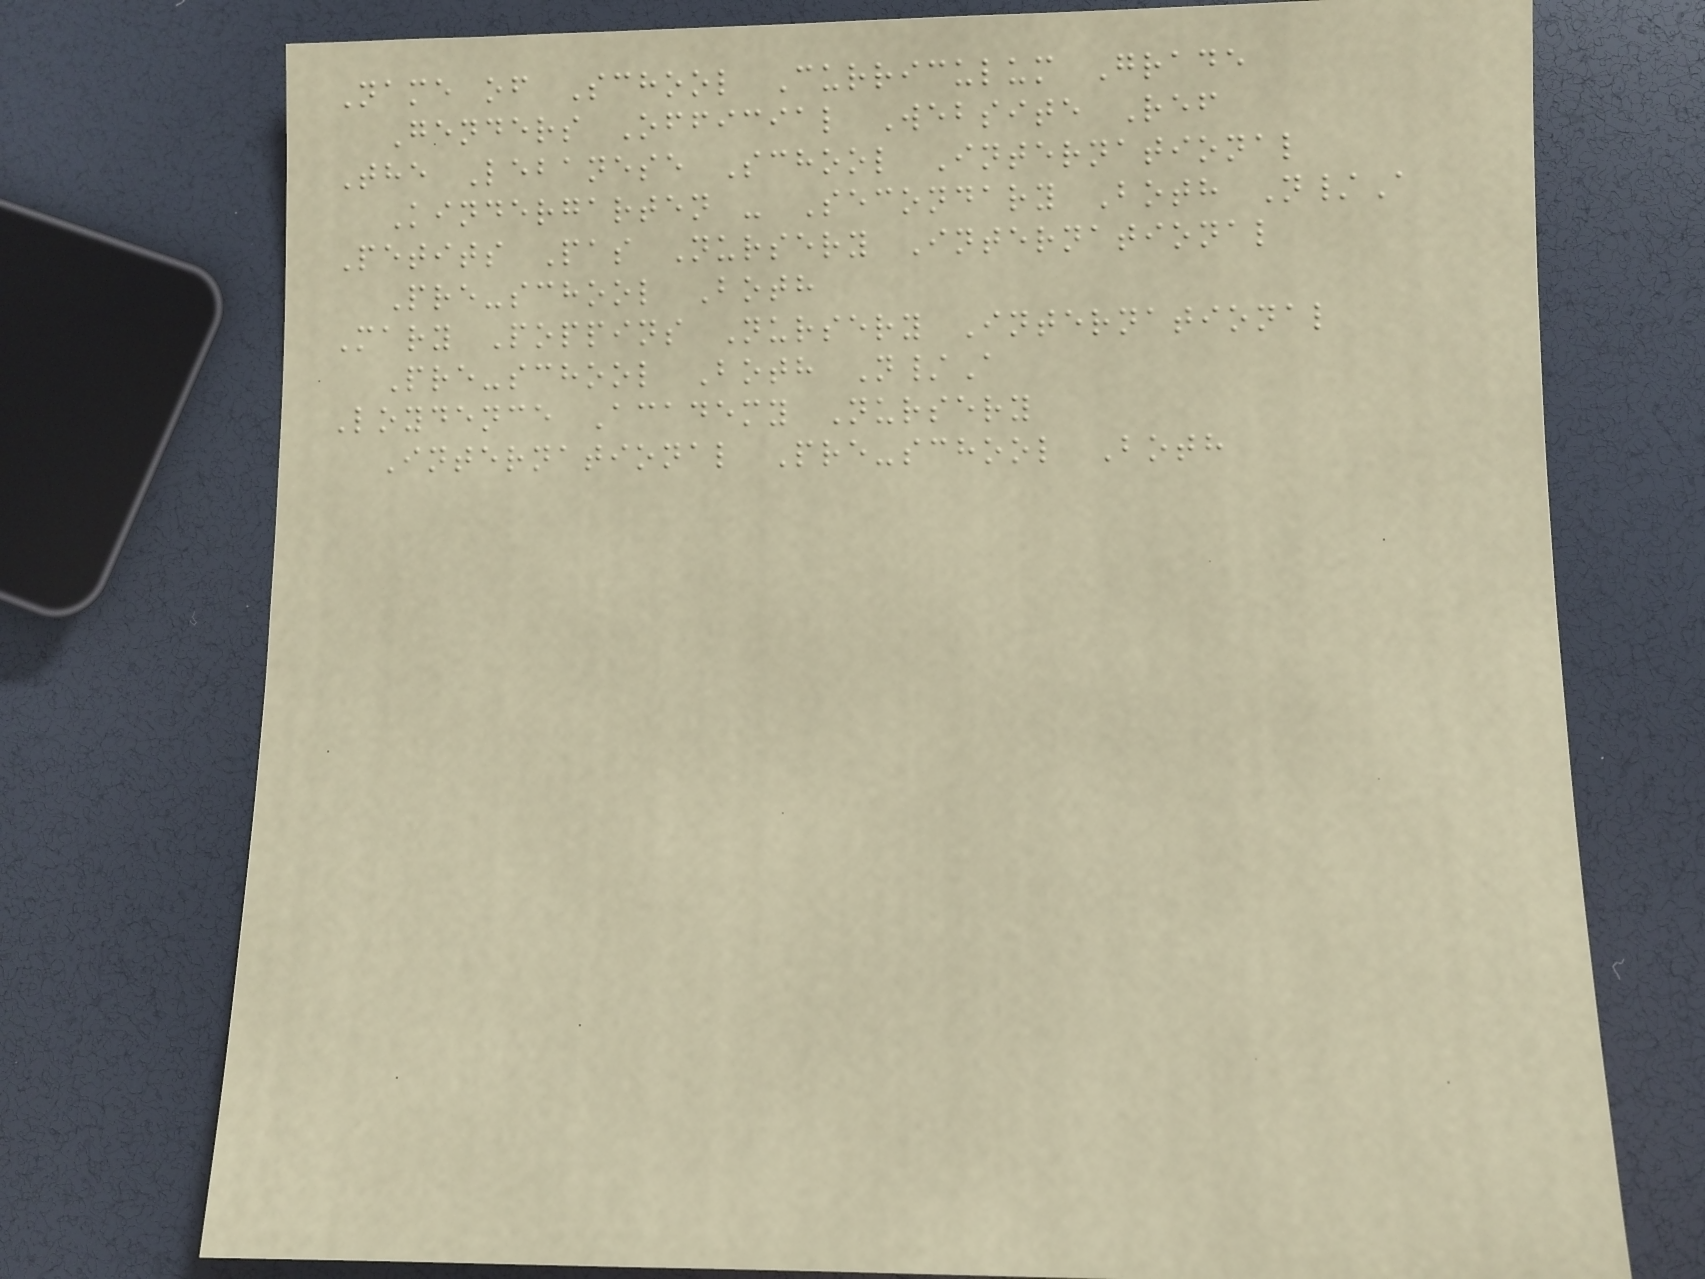Name of School Curriculum Grade
Genders Official Website Ref
The Lebanese School International
Kindergarten - Secondary Both N/A
Petits Pas Nursery International
Pre-school Both
Mary Poppins Nursery International
Pre-school Both N/A
Loydence Academy Nursery
International Pre-school Both
